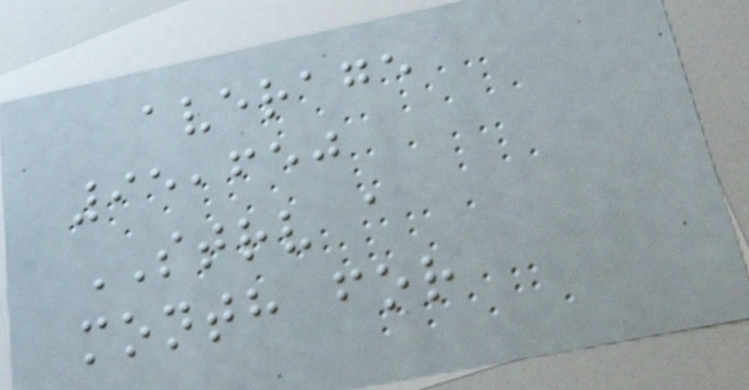average
95,650
STRV a
month for
